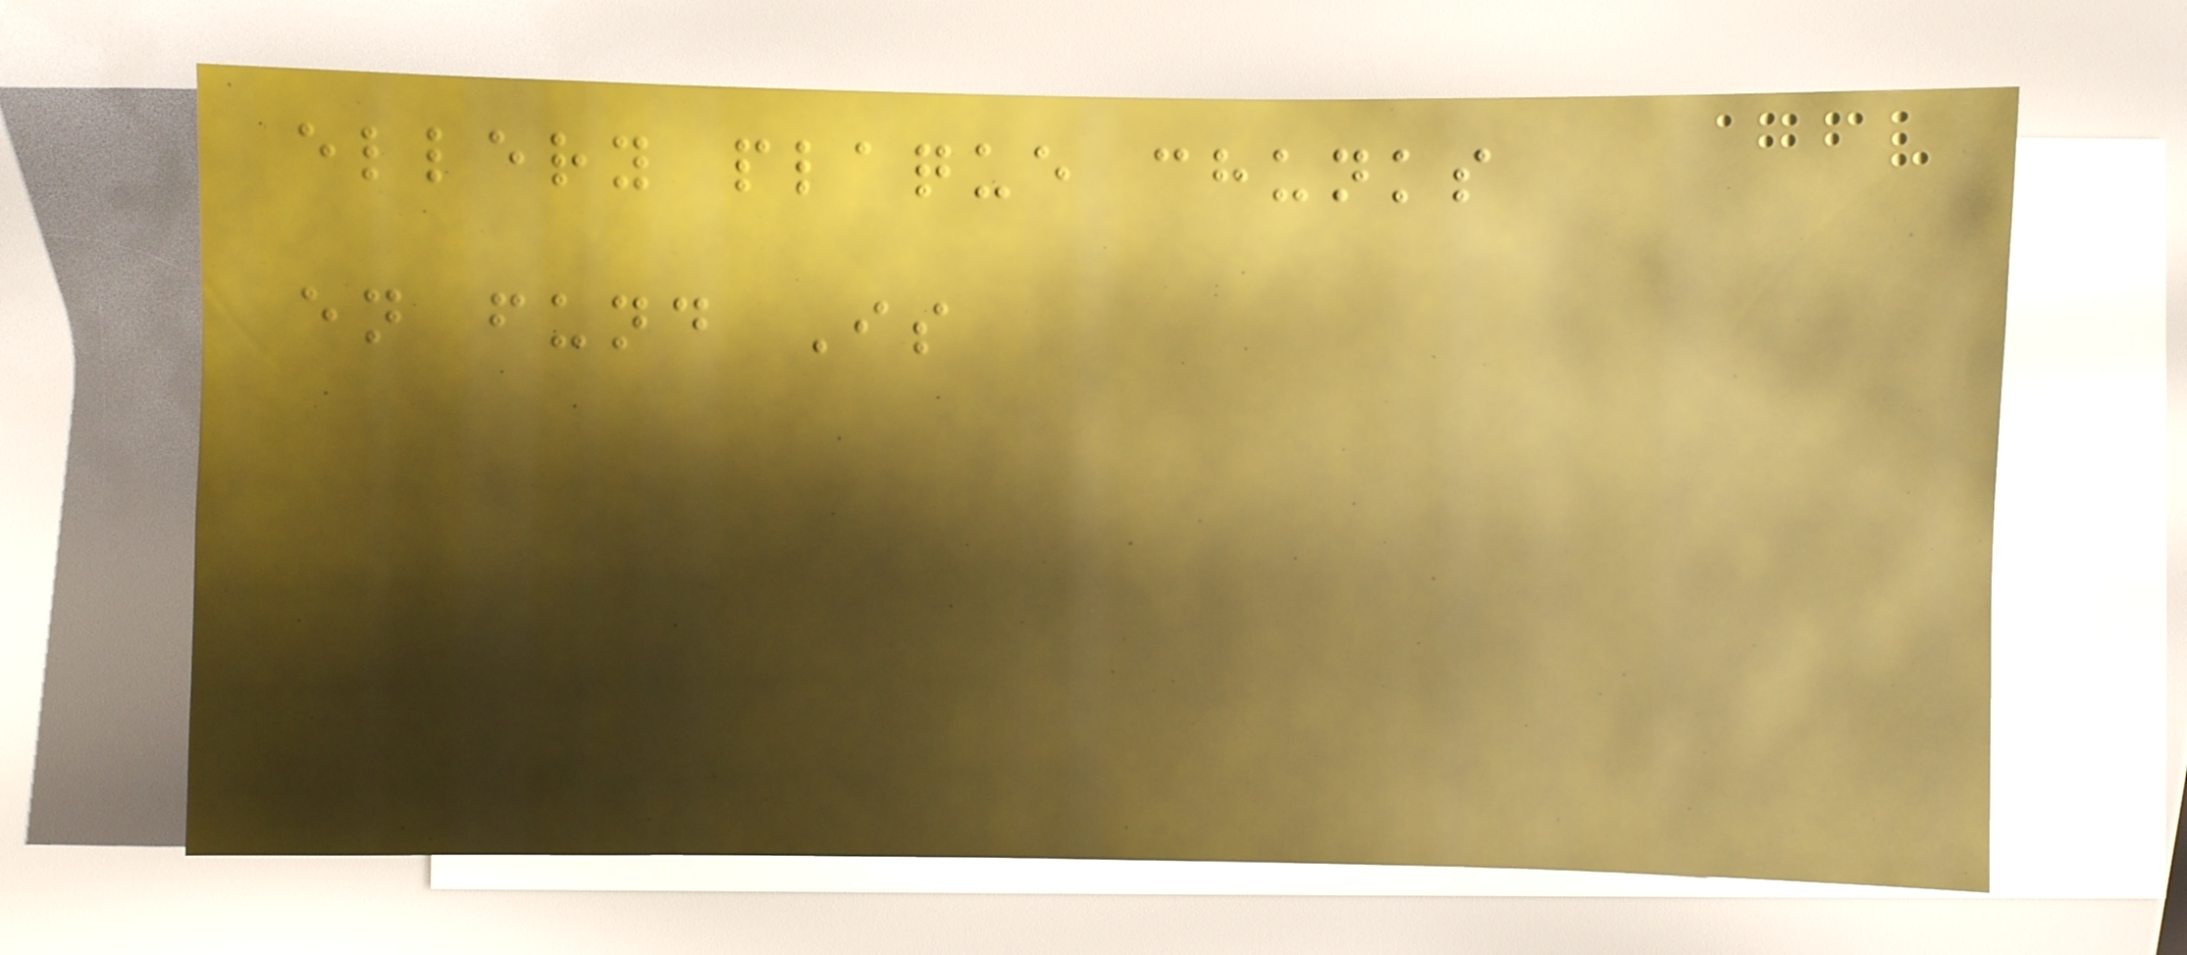ellery plaque chunks
en fund Is
